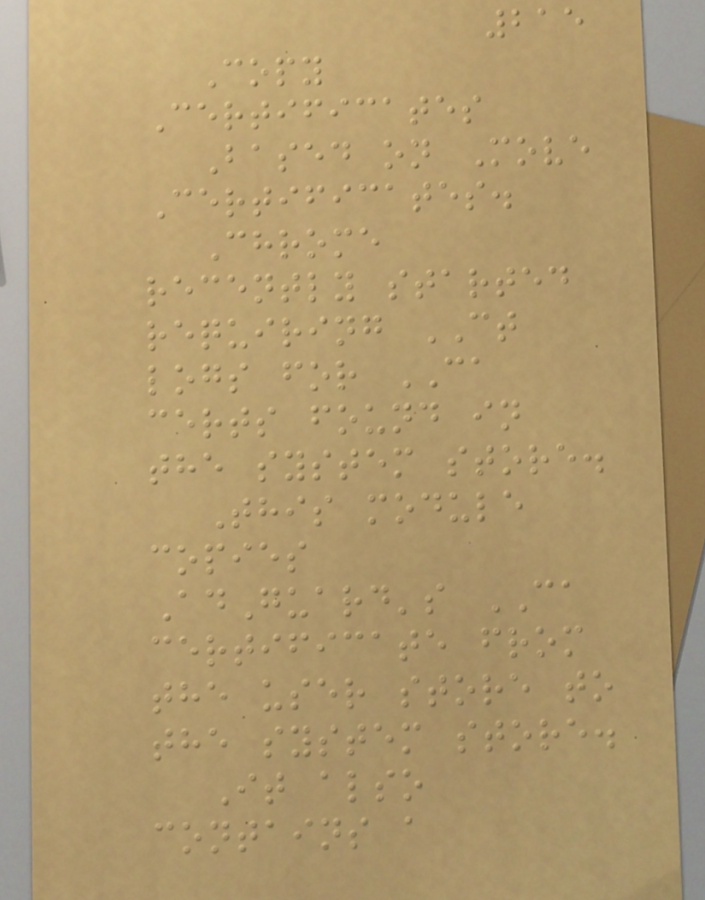215
Copy
Certificates
Based on Move
Certificates.
Chrome
recently started
requiring CT
logs for CA
certs found in
the system store.
This module
copies
AdGuard's CA
certificate from
the user store to
the system store.
It also
contains a
